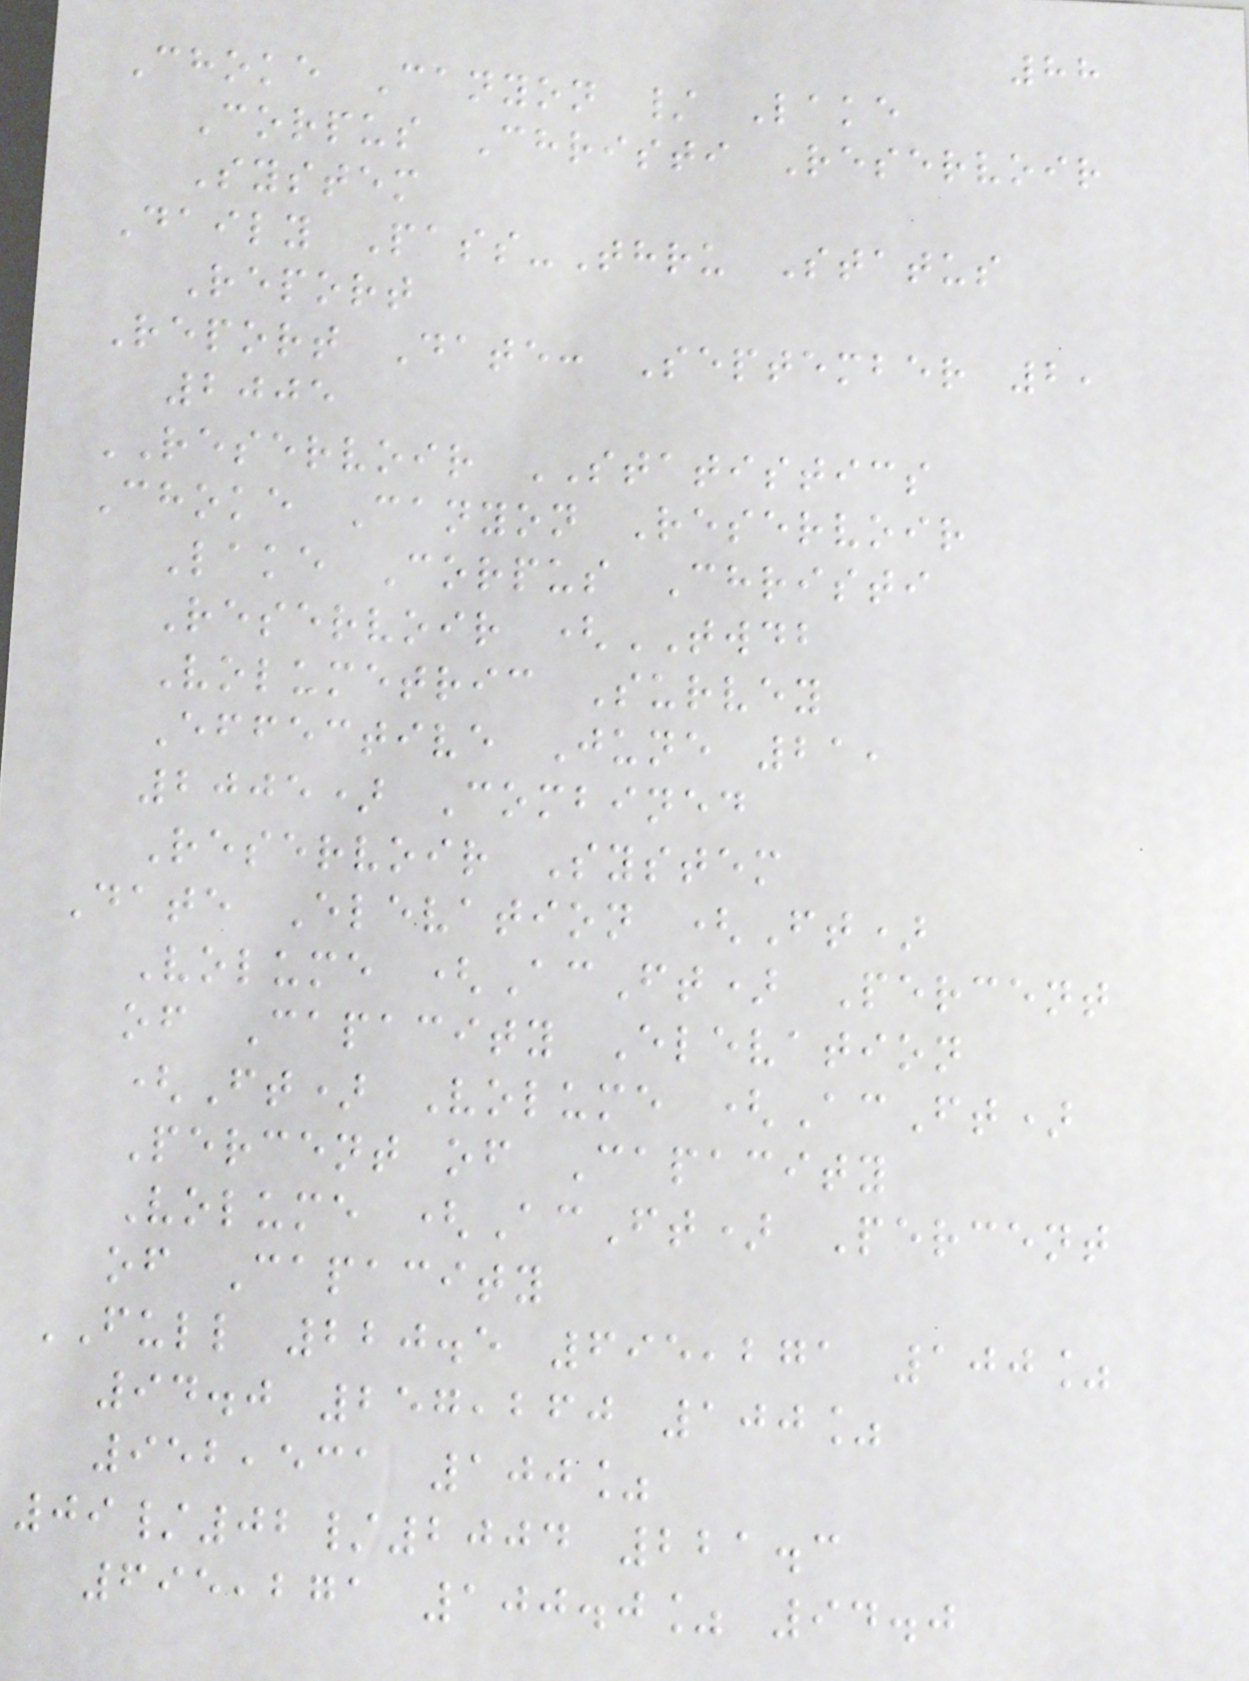88
Choke Canyon / Lake
Corpus Christi Reservoir
System
Daily Pass-Thru Status
Report
Report Date: September 2,
2005
RESERVOIR STATISTICS
Choke Canyon Reservoir
Lake Corpus Christi
Reservoir (TWDB
Volumetric Survey
Effective June 21,
2005) Combined
Reservoir System
Date Elevation (Ft)
Volume (AcFt) Percent
of Capacity Elevation
(Ft) Volume (AcFt)
Percent of Capacity
Volume (AcFt) Percent
of Capacity
FULL 220.5 695,271 100%
94.0 257,260 100%
952,531 100%
09/02/2004 221.3
695,271 100.0% 94.0
